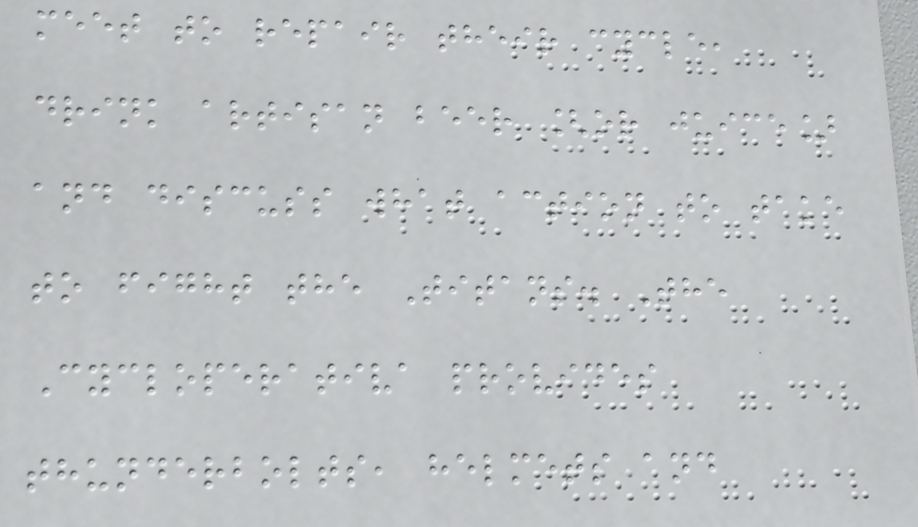meet to repair their cycle,
drink artisan beer [or juice]
and discuss what action to take
to fight the Titans. The
Cycloperativa provides
thunderbolts, helmets and
